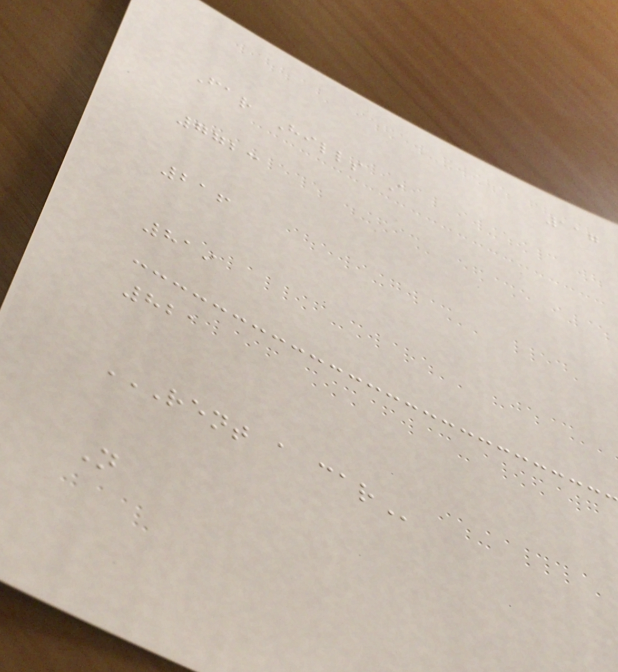117
Far Hills A
7723
216
819
821
RENT A CAR
N
